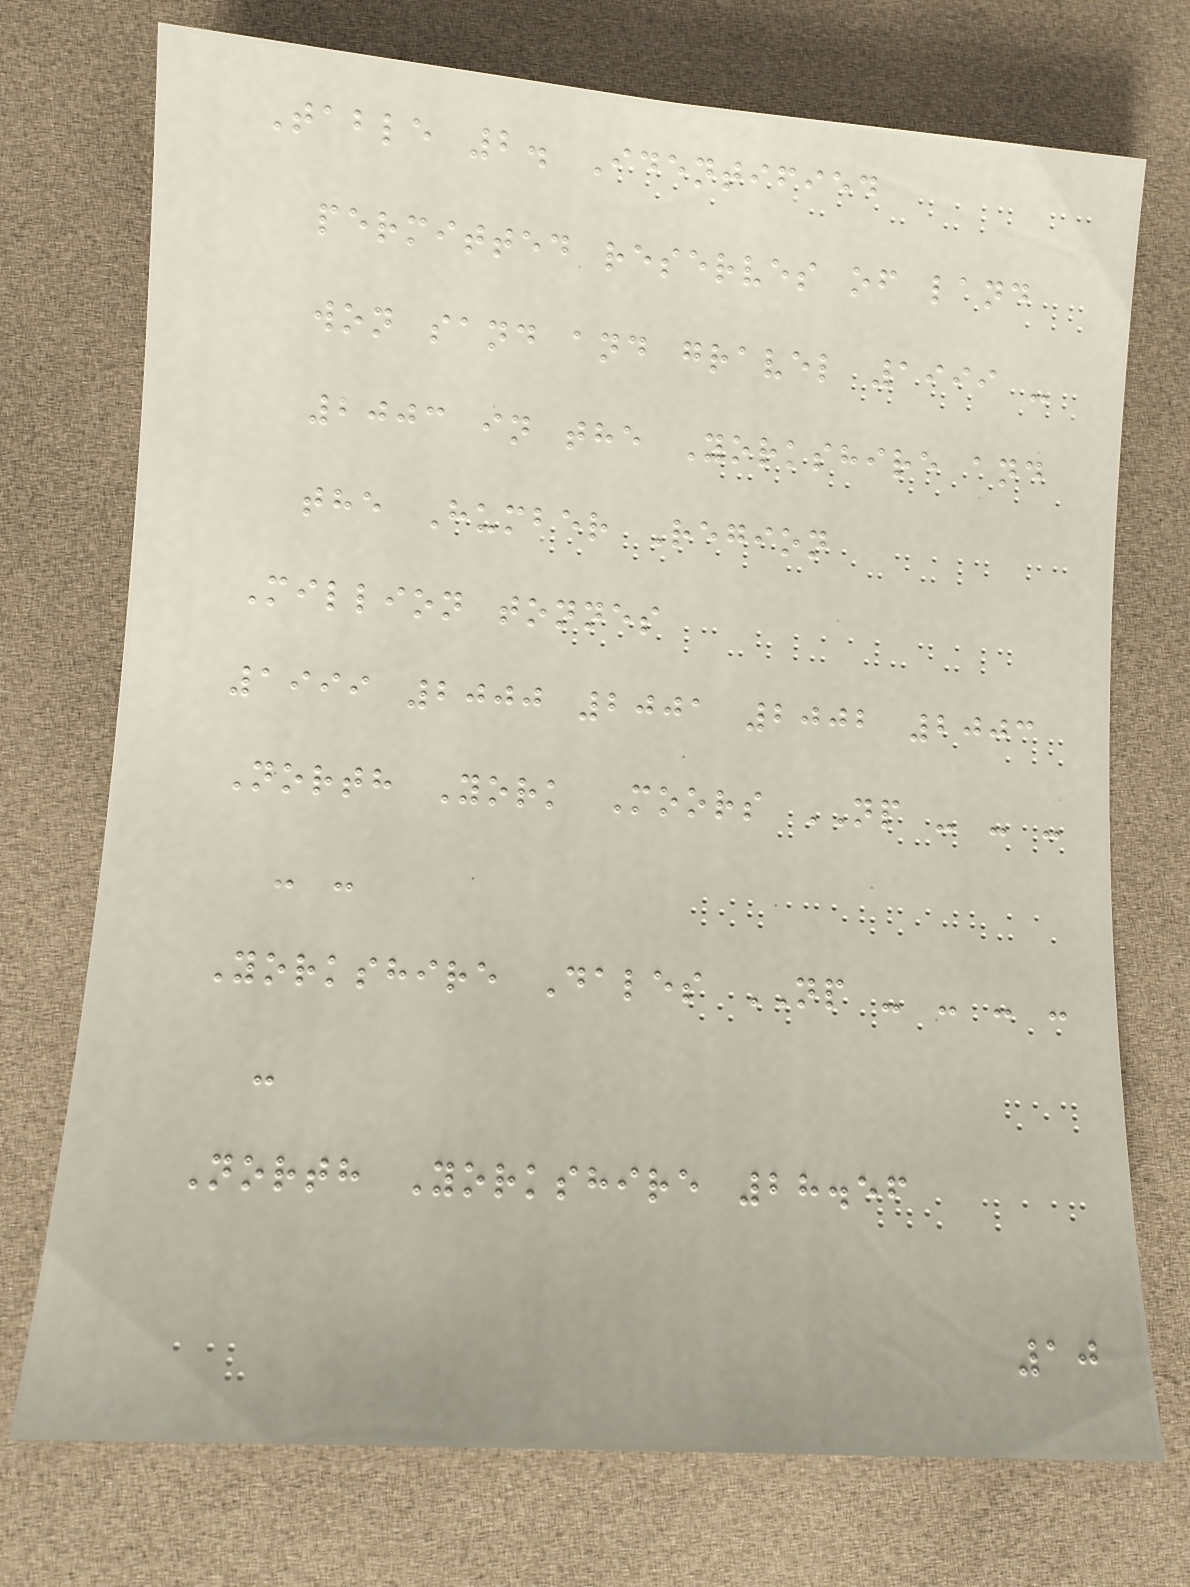Table 2. Identified
permitted reserves of land
won sand and gravel 1999 -
2003 in the Yorkshire and
the Humber Region
Million tonnes
1999 2000 2001 2002 2003
North York Moors NP - - -
- -
Yorkshire Dales NP - - - -
-
North Yorkshire 28.56
10
